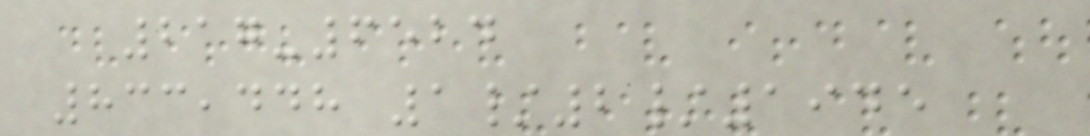217-6524
833,448 1/2/1945
